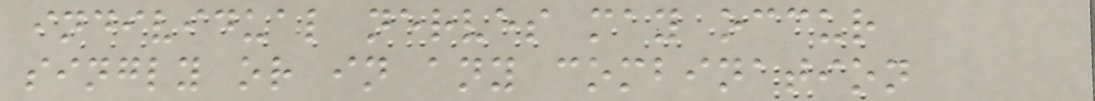individual nerves may occur
singly or in any combination
